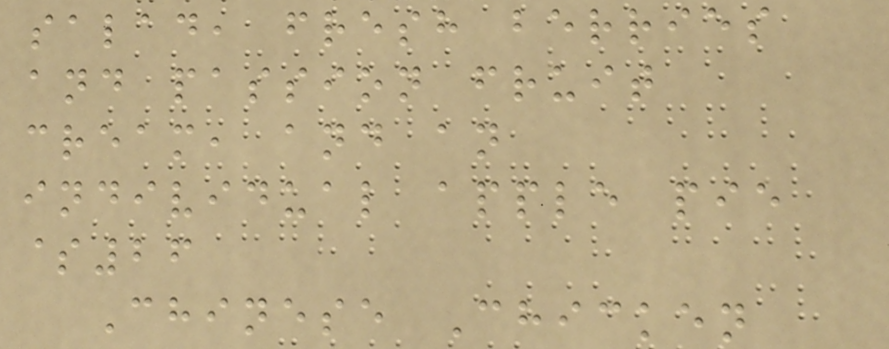salad, fresh berries
and passion fruit
cream, and an
individual apple pie
$26
Chinese Chicken
